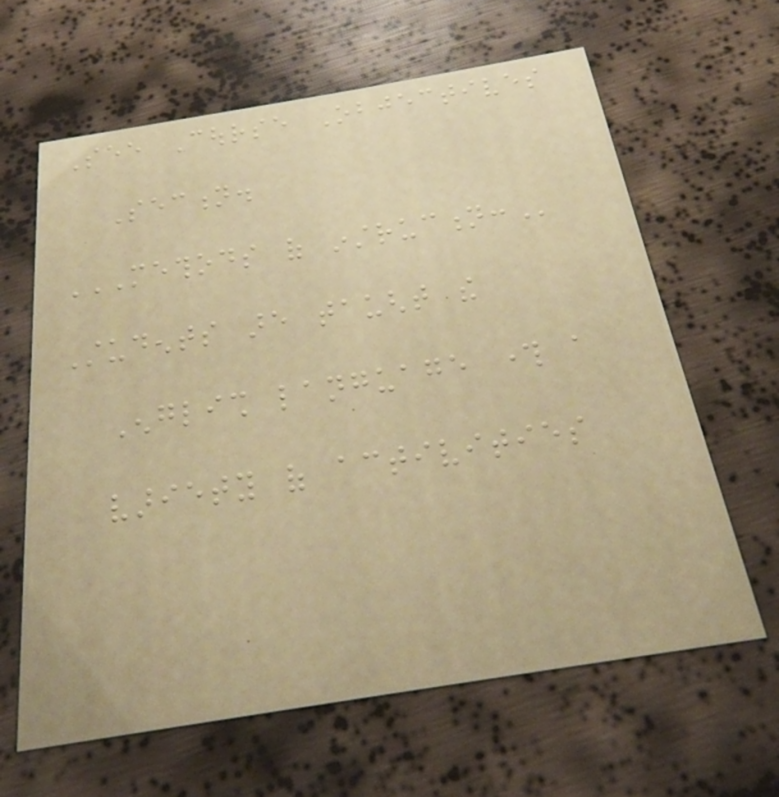See Course Objectives
Section.
METHODS OF INSTRUCTION:
Students are taught the
English language through a
variety of activities
